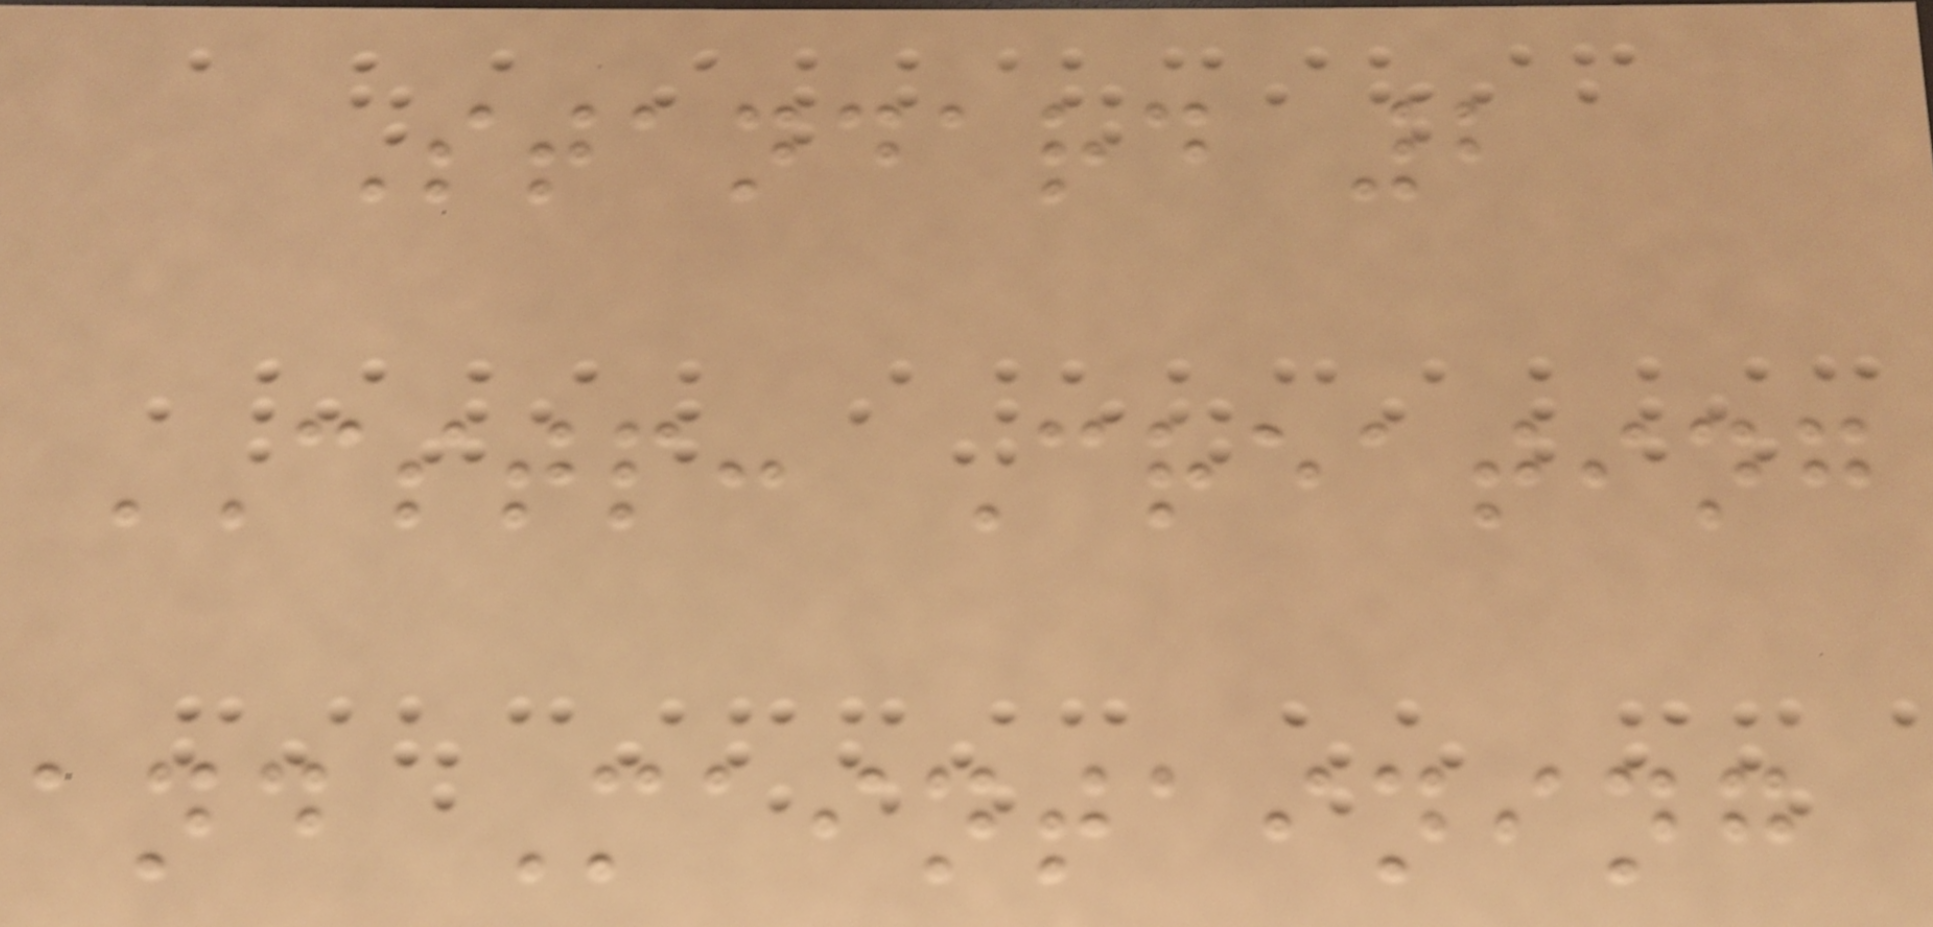Standard 2
CSTP: Creating
and Maintaining
